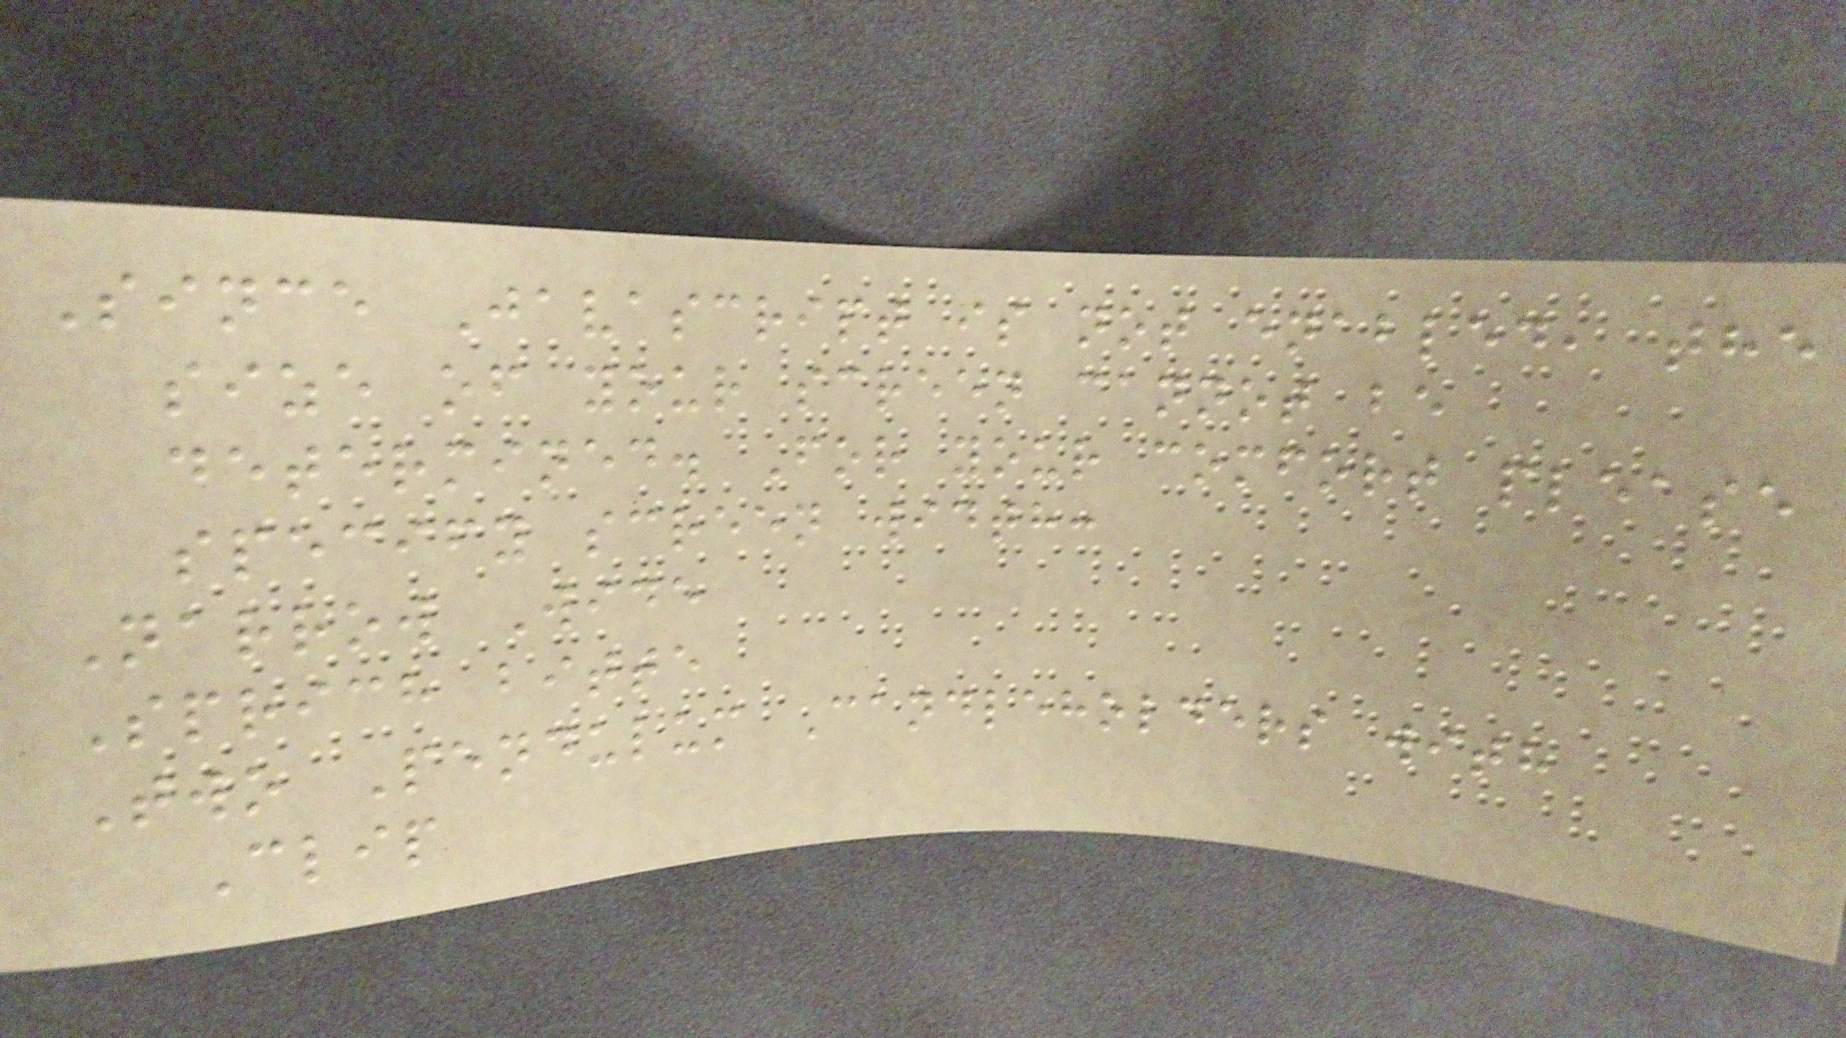Since Javascript is not enabled, the
size of your screen cannot be
determined. For your comfort please
specify screen width:
Narrow Wide
Sprich bitte
Two Pendulum Candleholders with
Clip
